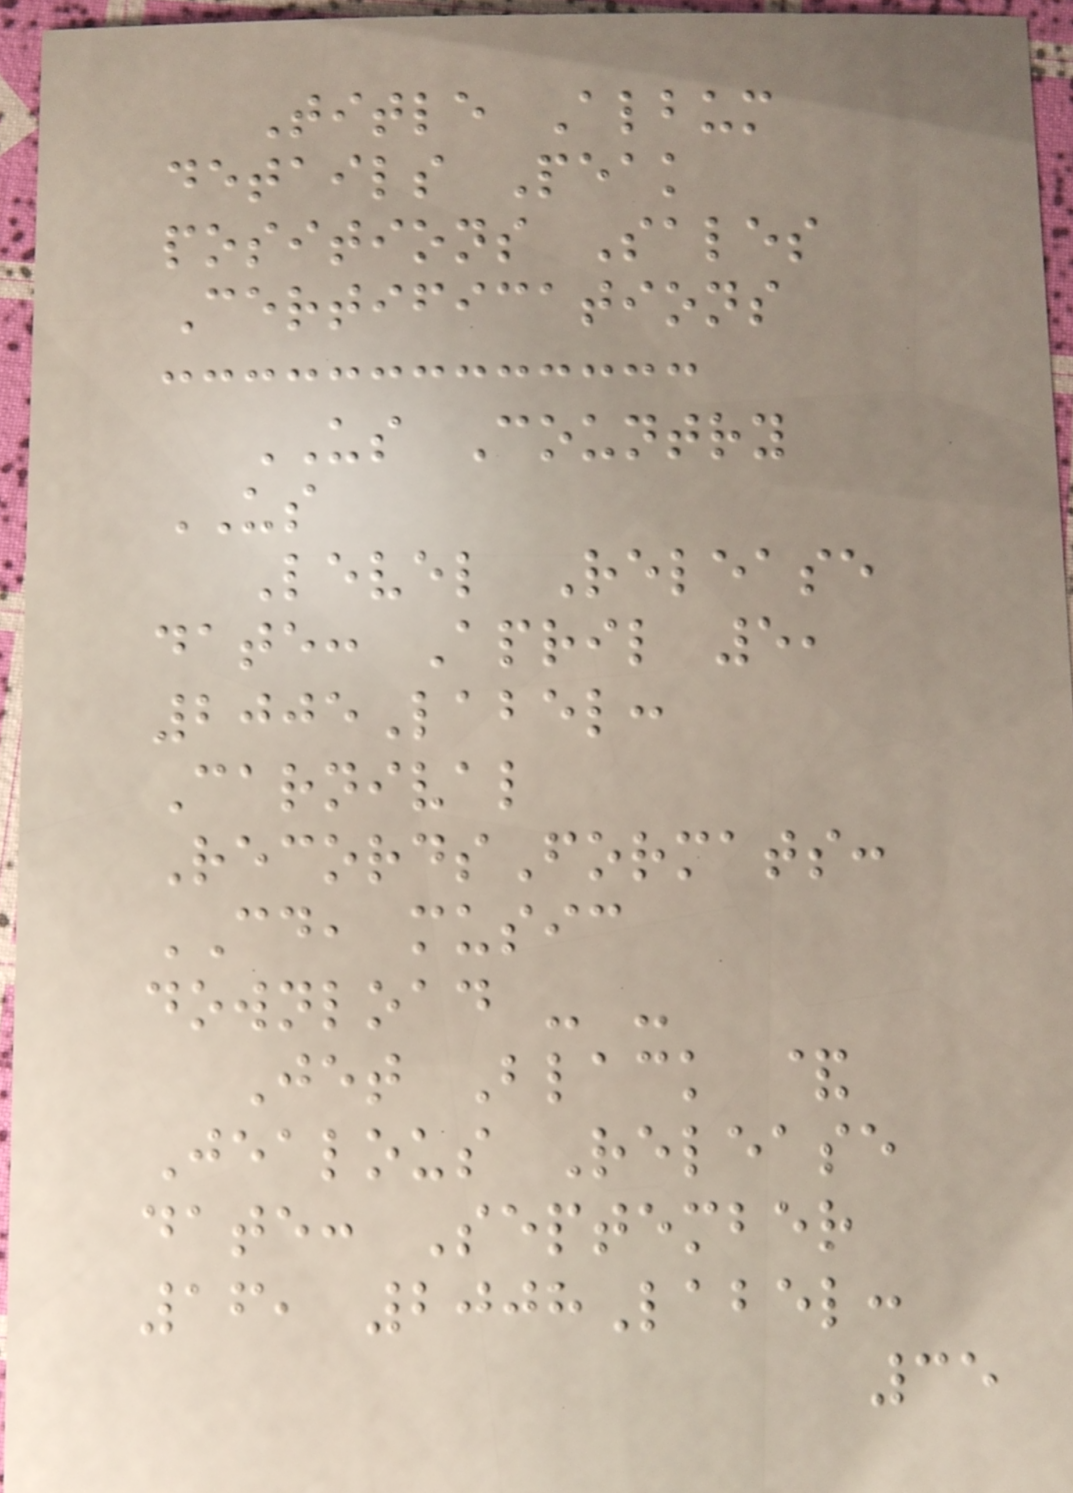Title Album
details Peak
positions Sales
Certifications
US Country
US
Level Release
date: April 5,
2005Label:
Carnival
RecordsFormats:
CD, music
download - -
Jet Black &
Jealous Release
date: September
16, 2008Label:
35
